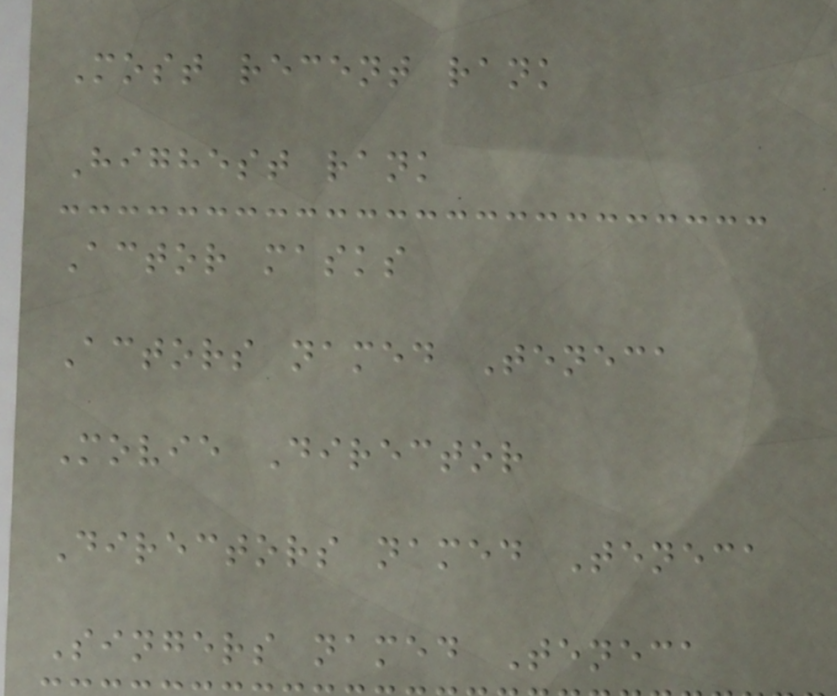Most recent rank
Highest rank
Actor masks
Actors named Teneca
Movie Director
Directors named Teneca
Singers named Teneca
